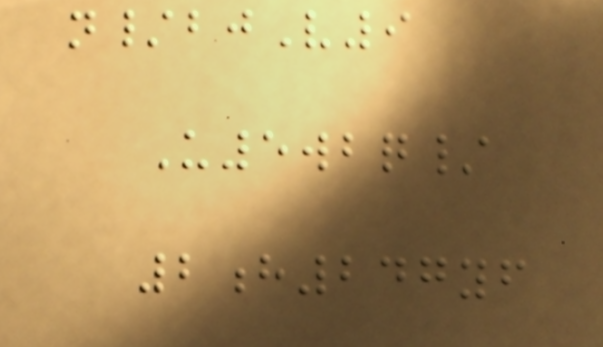n/bjV9
U5wbq/
2h247yf
